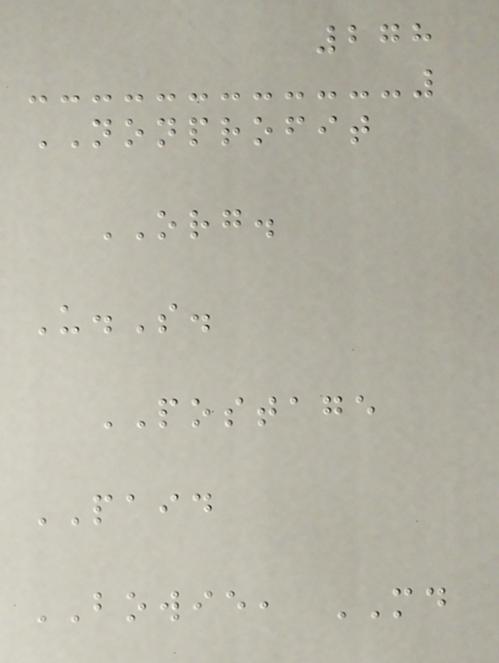278
NONPROFIT
ORG.
U.S.
POSTAGE
PAID
BOWIE, MD
